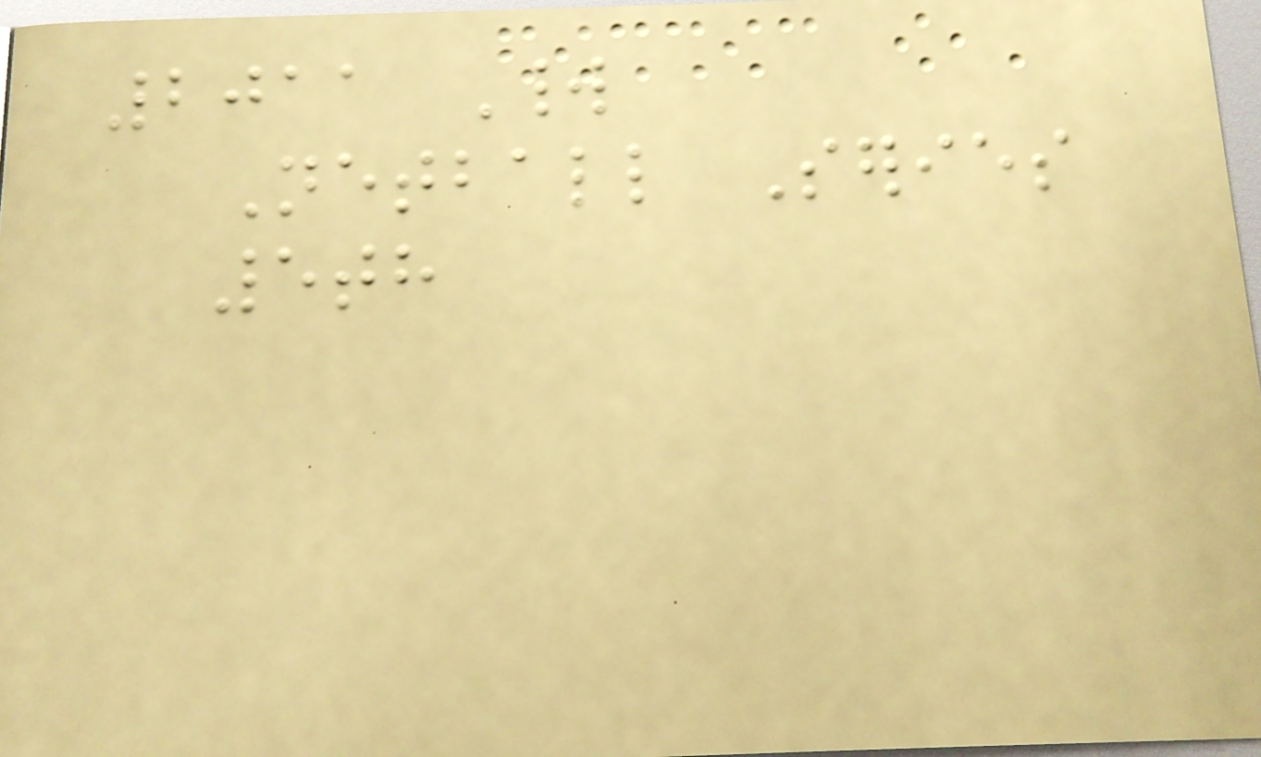2011 World
Netball Series
5th
